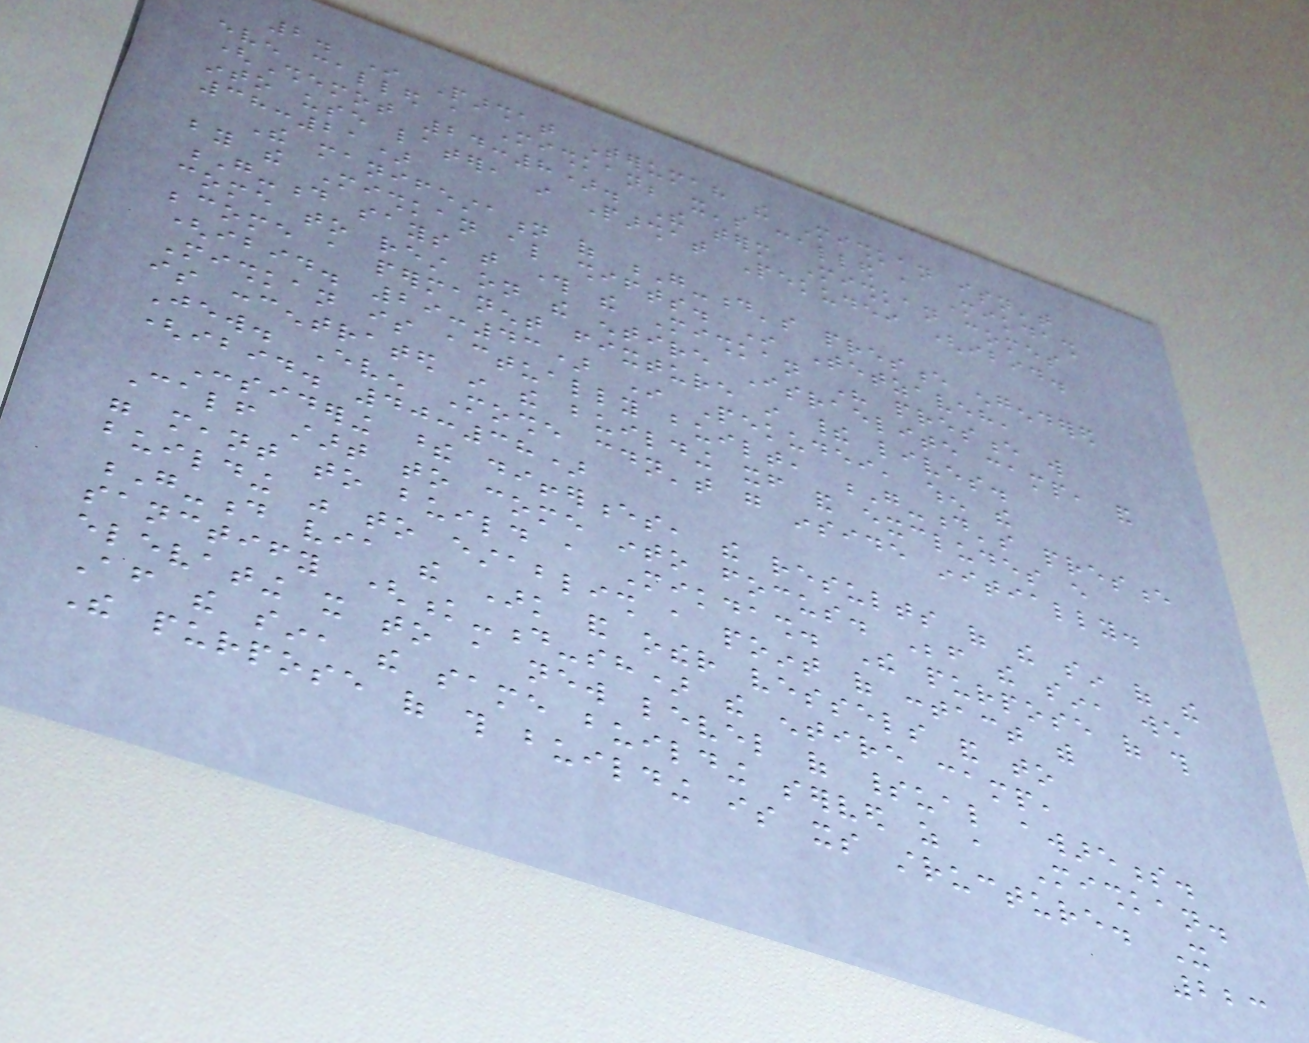2. In Parshat Terumah the Mishkan isn't
even called a Mishkan; it's called a Mikdash
(Shemot 24:8). The term Mishkan comes
into use later, in Parshat Pekudei (ibid.
38:21)
The manifestation of G-d's presence engendered
by the Mishkan also shifts. In Tetzaveh,
G-d says that through the Mishkan His presence will
come to rest on the entire Israelite camp, and
become a permanent fixture in their lives.
(ibid. 29:43) In Pekudei, when the
Mishkan is actually built, G-d's presence
is concentrated in the building itself and excludes every
Jew. Even Moshe couldn't go inside initially.
(ibid. 40:38)
Considering these differences, the results of the sin of the
Calf start to come into focus. Before the sin, we
were meant to build a Mikdash. The purpose of this
building was to establish a point of contact with
G-d via the Ark and other vessels and to
sanctify (k-d-sh) the entire camp,
elevating it to a new level of spiritual awareness.
After the sin, the same building served as a Mishkan.
The purpose of this building is its structure. It
223
